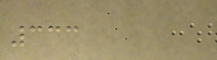333
